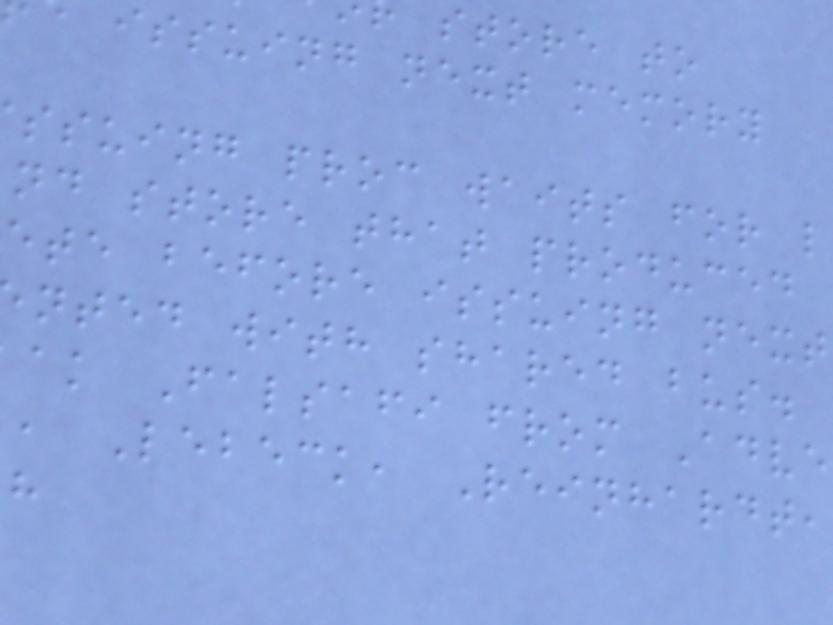issuing next memory
ssuing proc waits for l
nd store that produced
ete before issuing next
nted with shared bus.
ak Falsafi from Adve
, Lebeck, Reinhardt,
